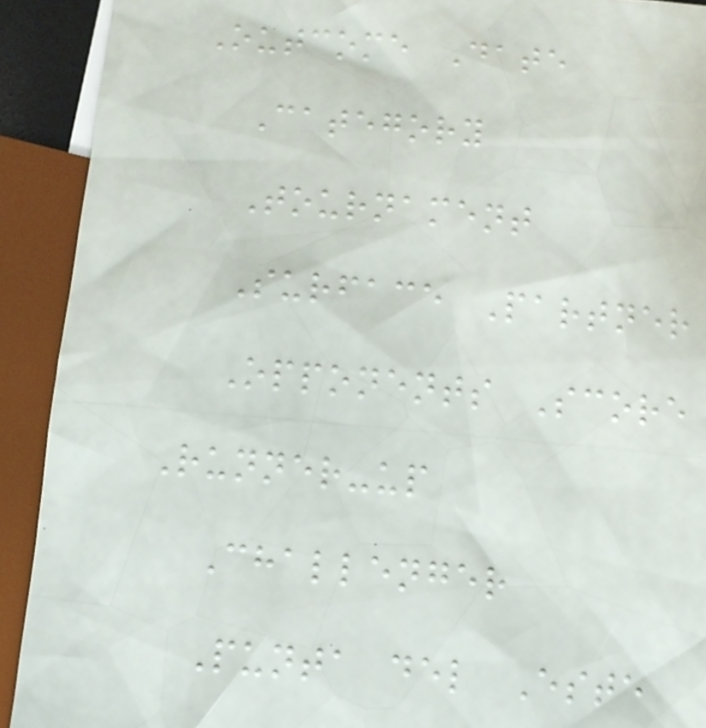Outcome Date
Category
Tournament
Surface Partner
Opponents Score
Runner-up
Challenger
Punta del Este
